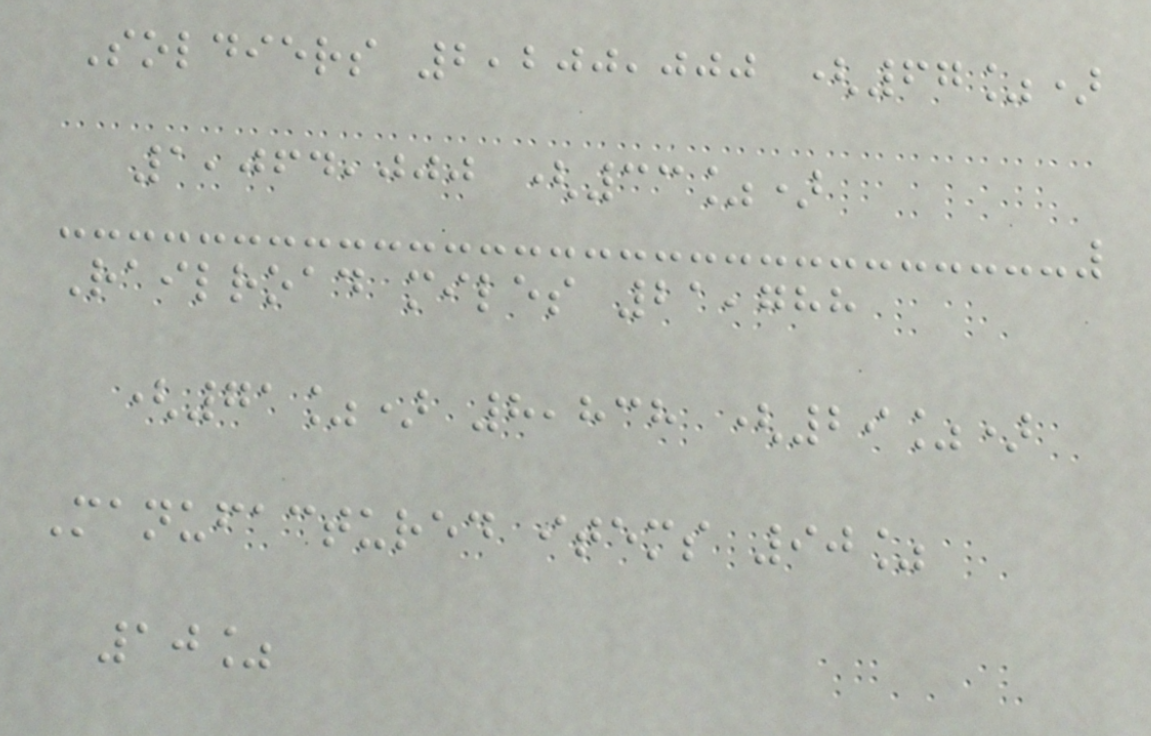Soldiers 2,200,000 (67%)
1,064,000 (33%)
Railroad miles 21,788
(71%) 8,838 (29%)
Manufactured items 90%
10%
